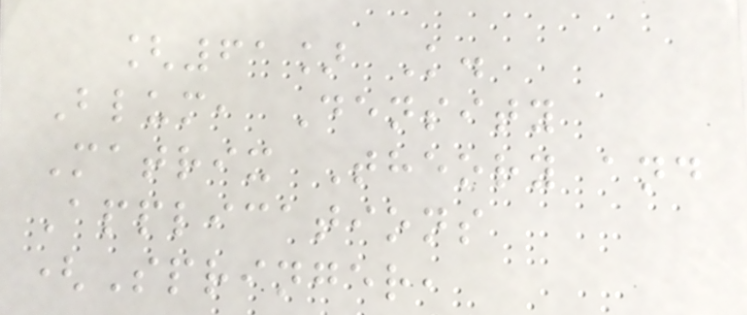[61] K.
Blum, Density
Matrix Theory and
Applications
(Springer,
